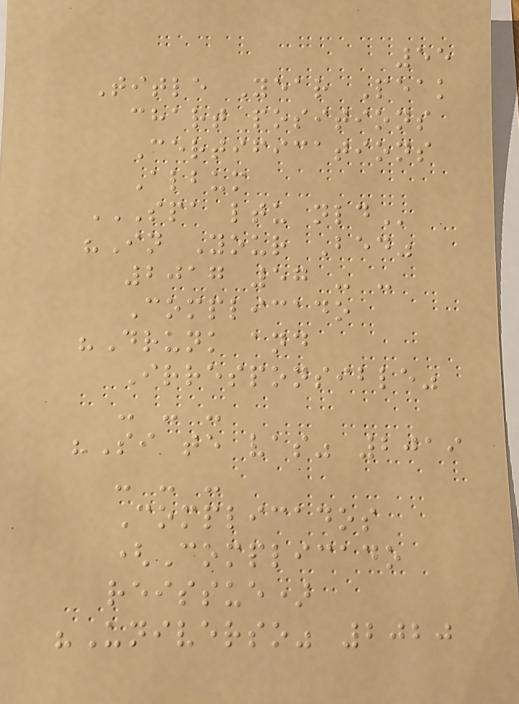55
Title Year Peak
chart positions
Certifications
Album
SPA LTU NLD
"In Your Bed"
2017 57 - -
Complicado
"Drunk and
Irresponsible"
- - -
"Si te vas" 2019
- - -
Complicados
(Complicado
reissue)
"Universo" 2020
